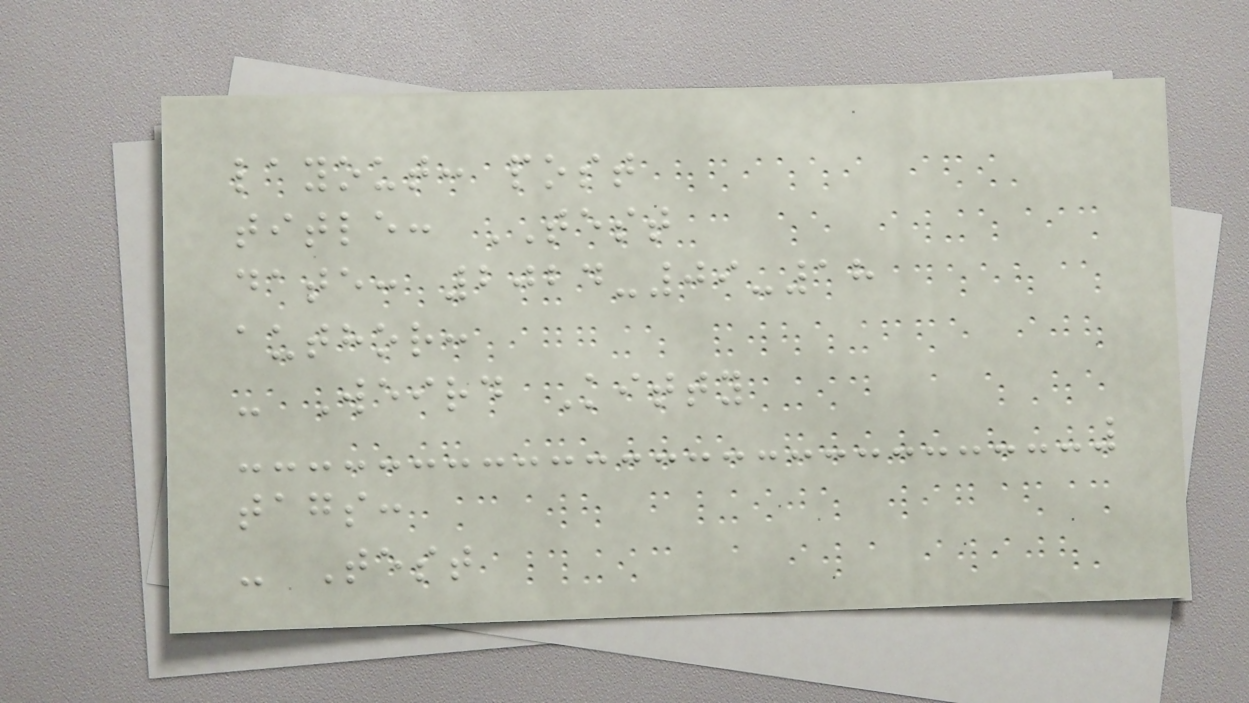layout: post
title: TEST
date: 2024-09-18
author:
- Weird Kitty
tags:
- Test
